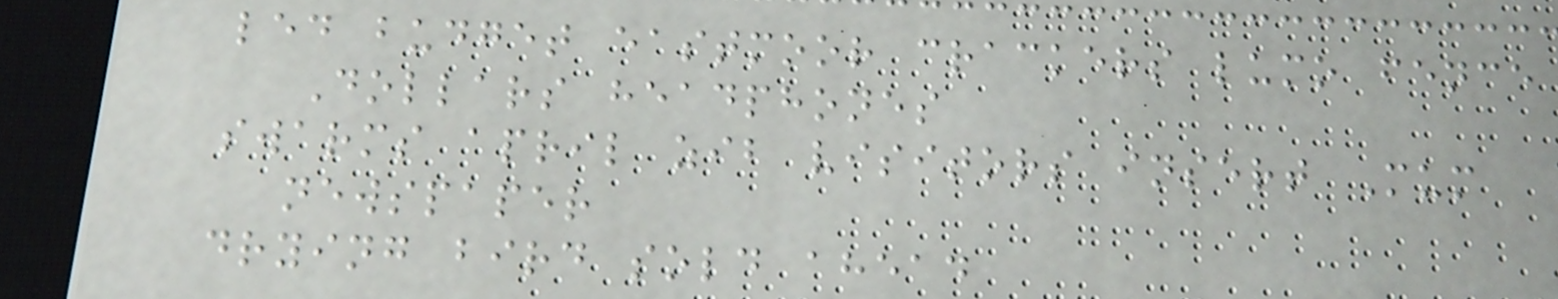led budget eastmoor crackers lumo fence
Dollars headphones
swarms april zib visitors insert Mum
newspaper
drying bird sold ahead
